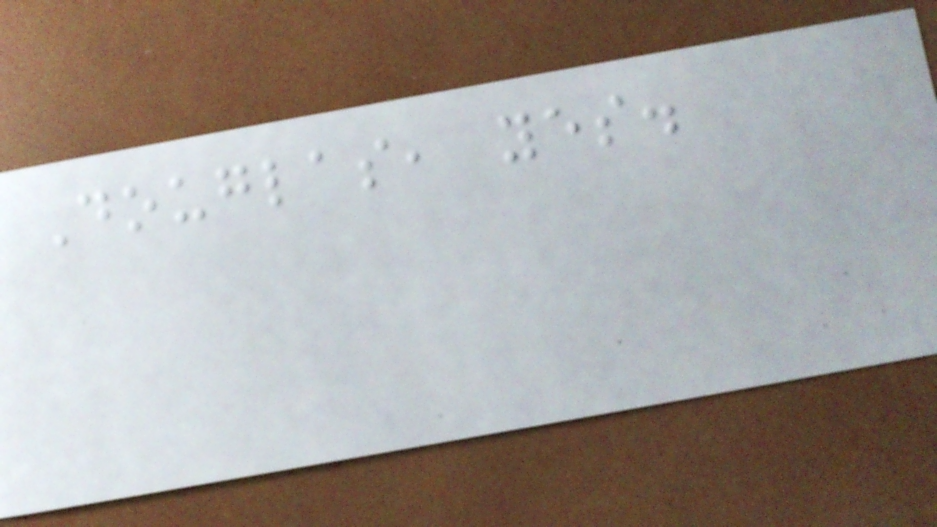Douglas, yes.
